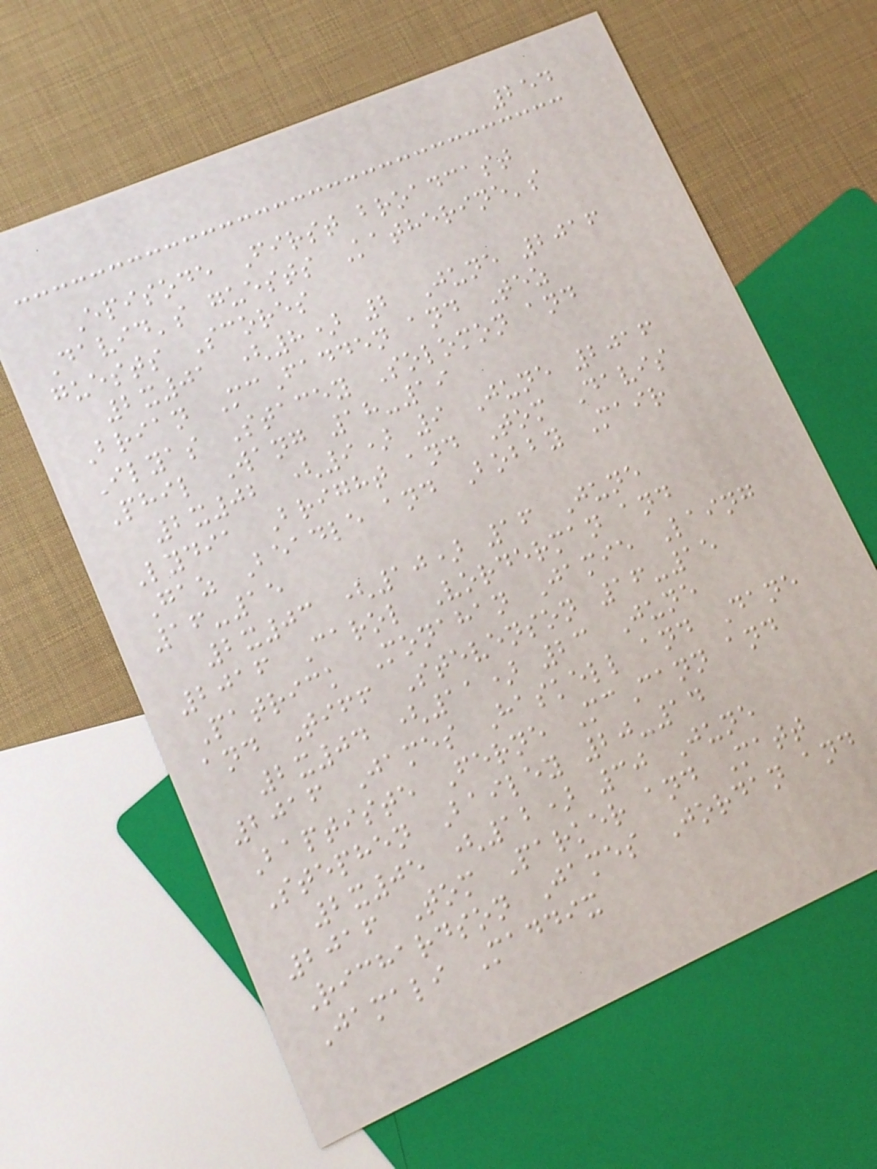254
Episode First broadcast
David's guests Katherine's
guests Scores
2x01 (8) 2 June 2016
Brian McFadden and Tez
Ilyas Stacey Solomon and
Phil Wang 18-19
2x02 (9) 9 June 2016
Lydia Bright and Tom Davis
Gaz Beadle and Bobby Mair
16-15
2x03 (10) 16 June
2016 Carol Vorderman and
Patrick Monahan Jamie Laing
and Tiff Stevenson 16-15
2x04 (11) 23 June
2016 James Haskell and Dane
Baptiste Ferne McCann and
Stephen Bailey 20-14
2x05 (12) 30 June
2016 Tom Parker and Matt
Richardson James Jordan and
Jamali Maddix
